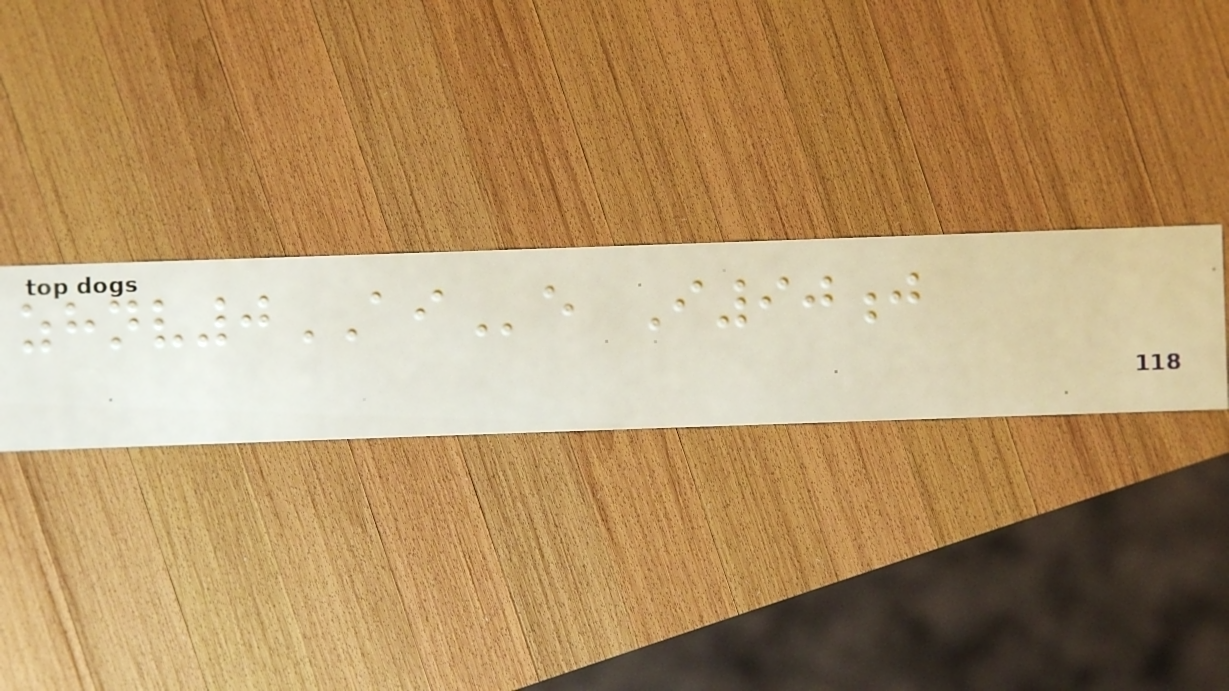zhnv0AIe I90j
